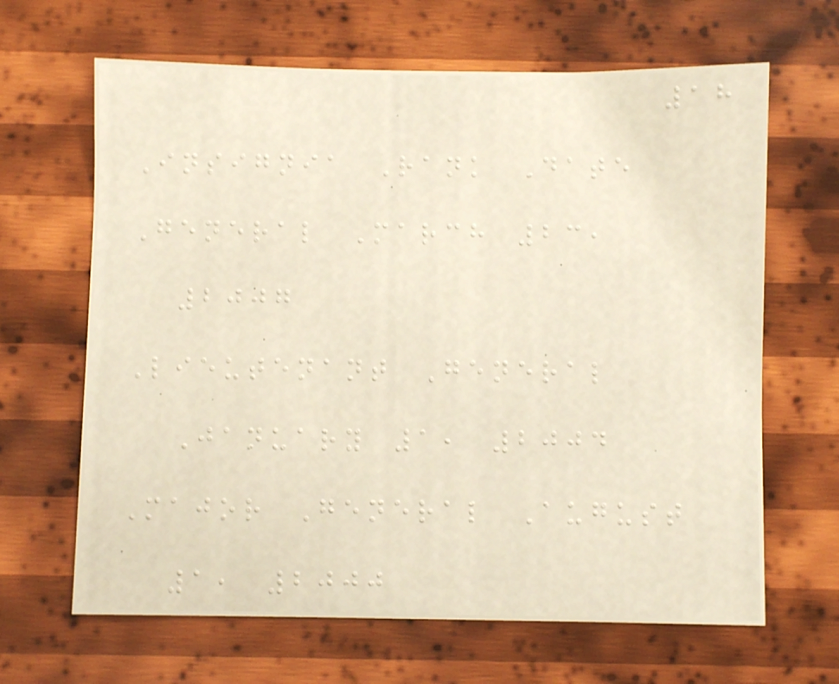18
Insignia Rank Date
General March 23,
2007
Lieutenant General
January 1, 2004
Major General August
1, 2000
